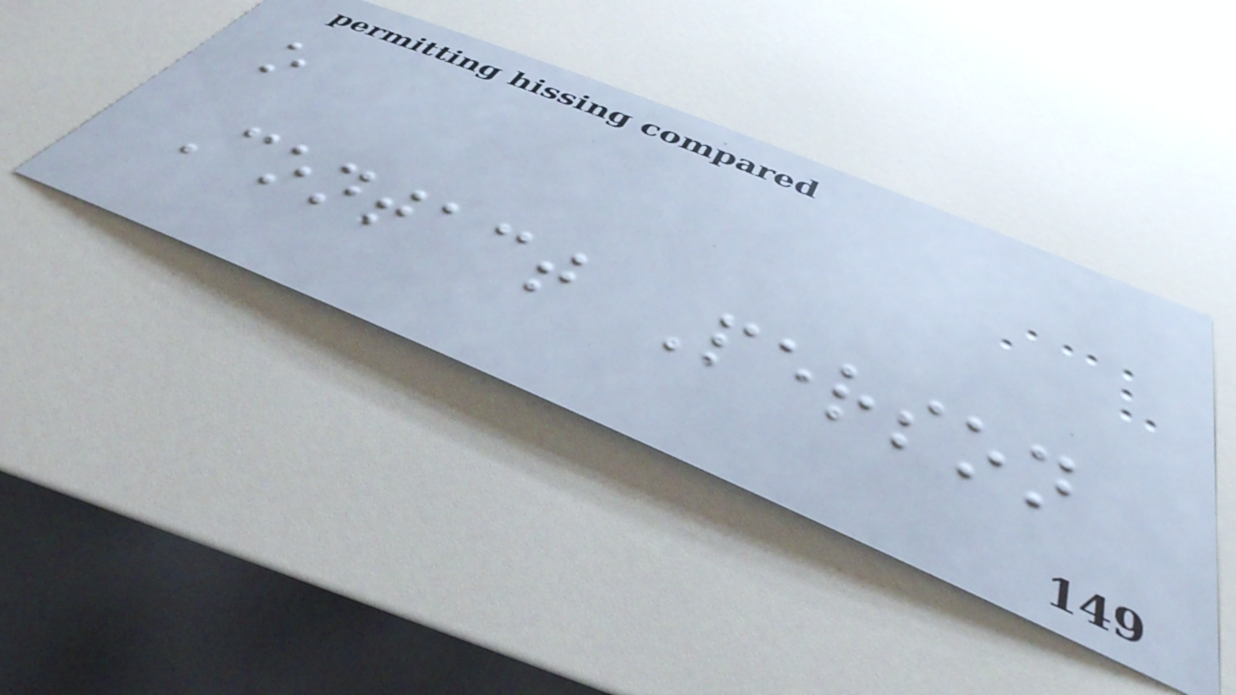o
Contact Person
